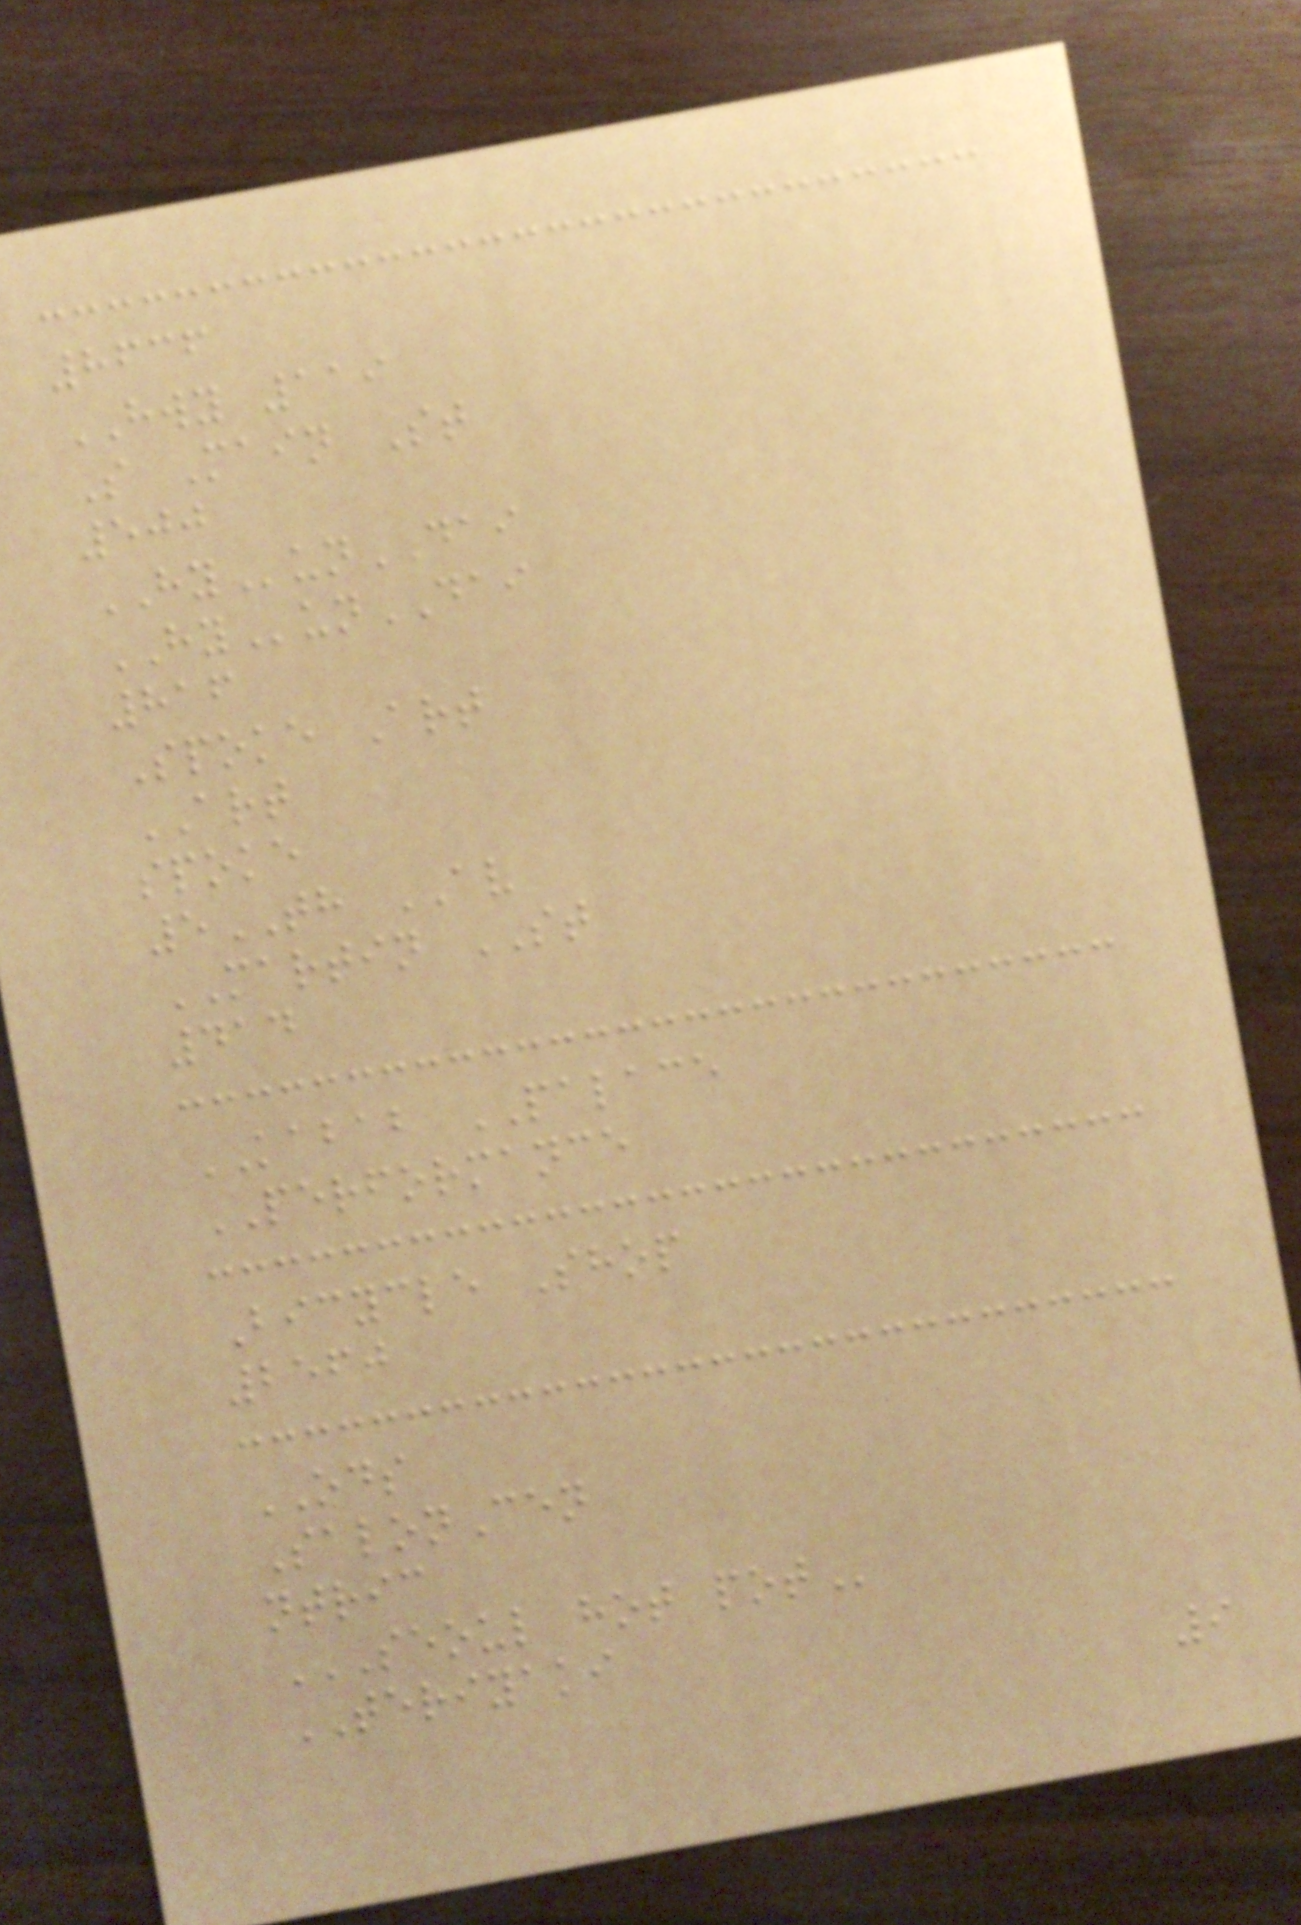8636
HWY 119
S Main St
500
HYunDAI
HYunDAI
816
Spoke Art
ART
spoke
5TH AV
MARTIN ST
414
KABAB PALACE
PERFORMANCE
Bicycle Shop
2560
ODS
SalonCen
ntric
SEOUL HOT POT
TERIYAKI
9
